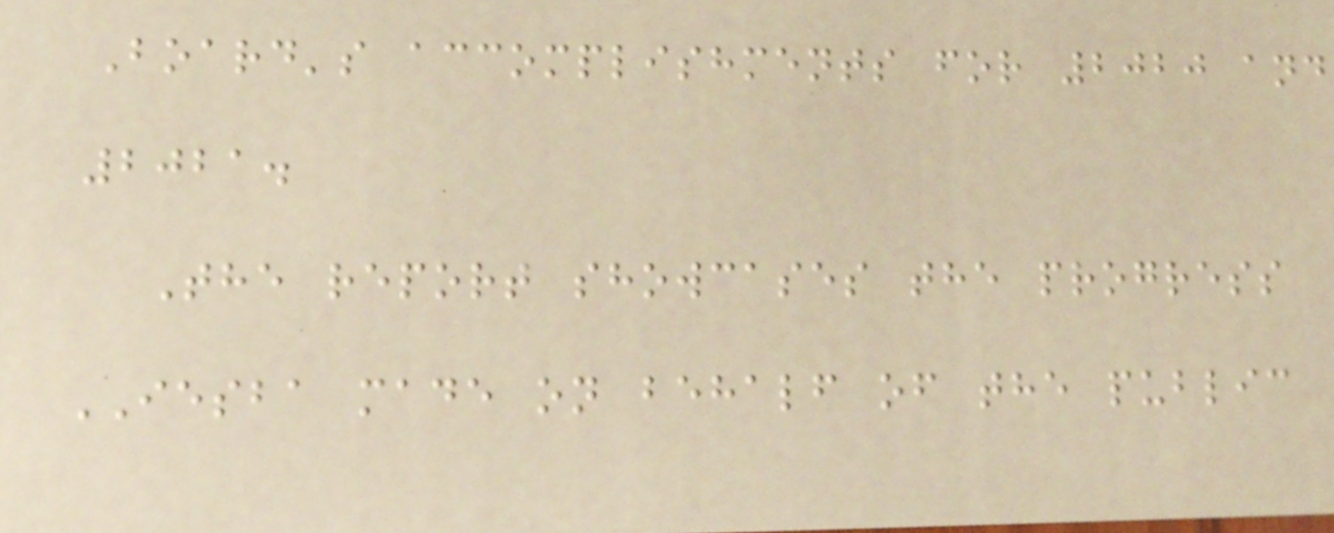Board's accomplishments for 2020 and
2021.
The report showcases the progress
IESBA made on behalf of the public
